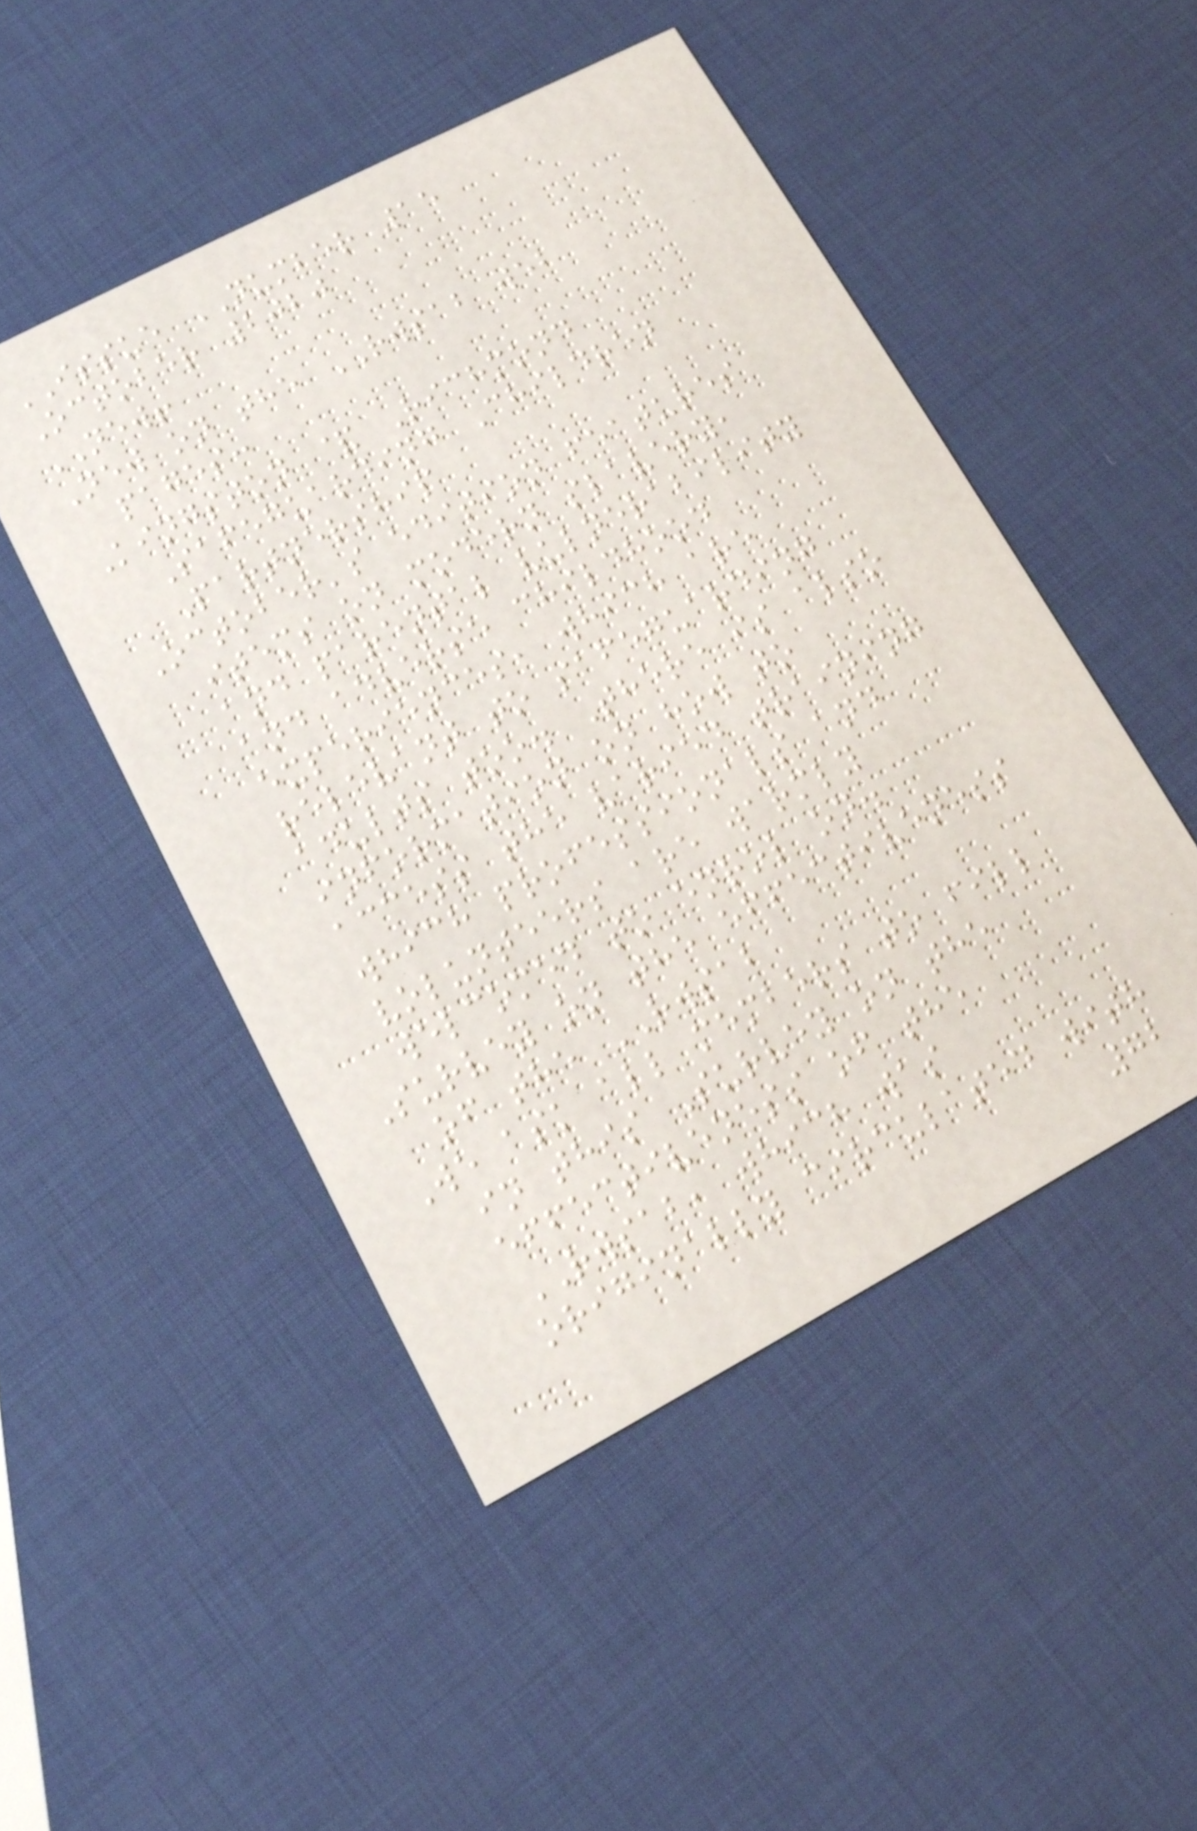ISSUE NUMBER 15
October 2020
NEW!
New on the RWSAB web
pages:
Kingston & Richmond
Safeguarding Children
Partnership
October's edition features
items on modern slavery,
and parental vulnerability
and adverse childhood
experiences, which are
relevant to safeguarding
adults too. There is also
information on how to
access the varied training
which professionals and
volunteers are warmly
welcomed to enrol on.
Survey on the effectiveness
of the RWSAB
We ask all members to fill
in this Survey on the
effectiveness of the
RWSAB, which was
originally circulated with
72
